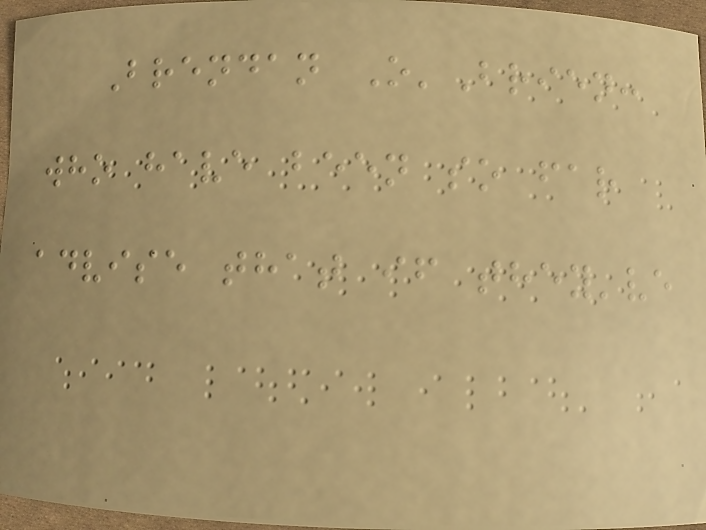Brendan O'Brien:
who have been so far
advise that if they've
